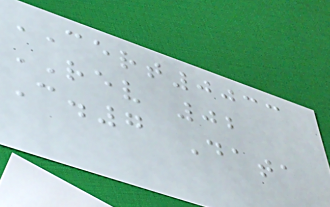CERT0033
REV 02
C.7 Data
